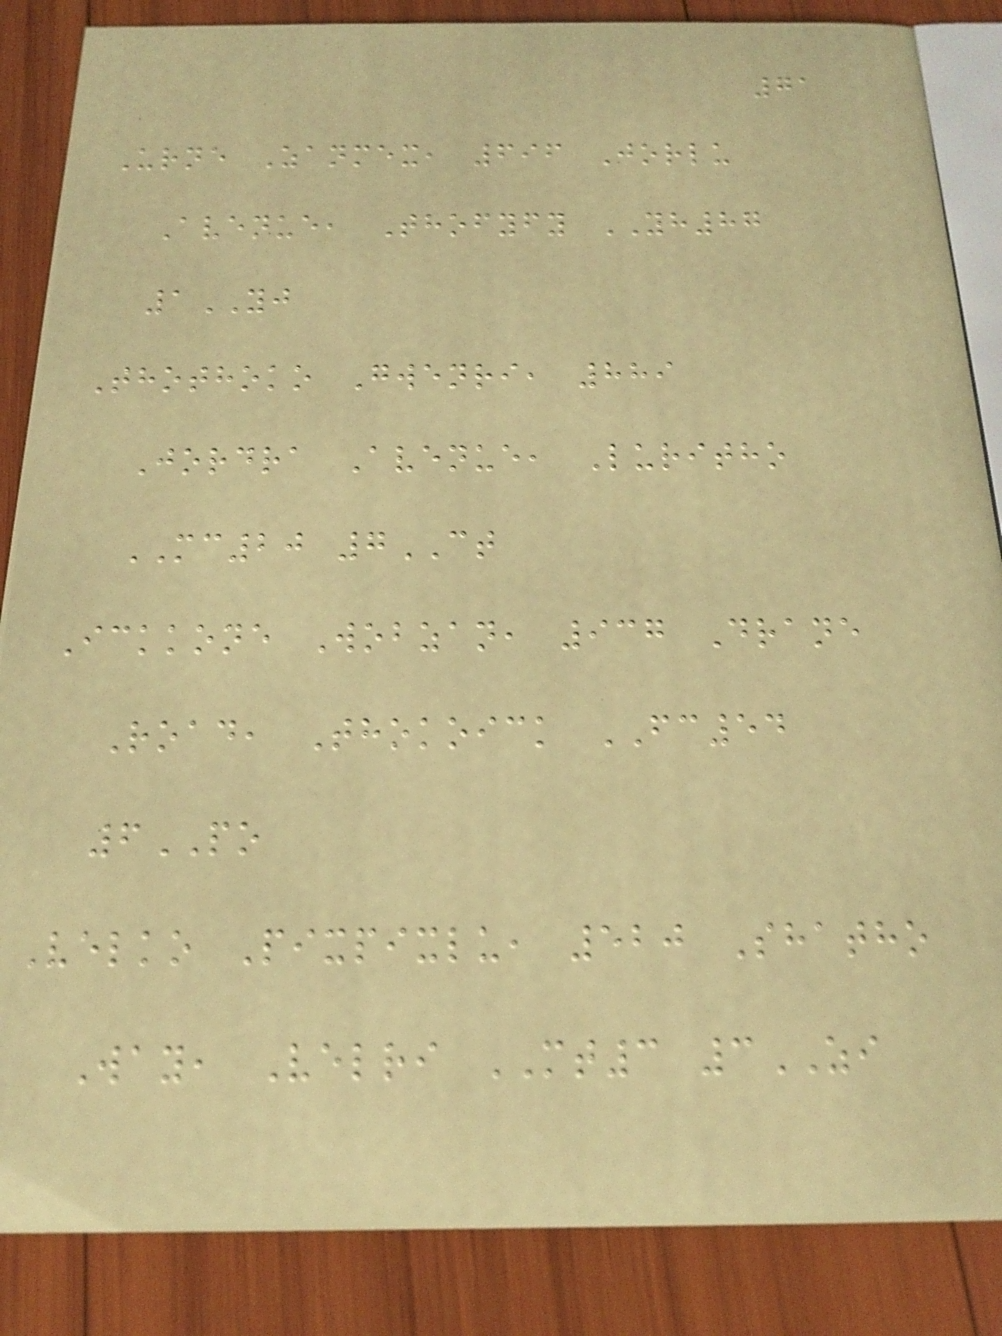71
Urne Zanmex, 696 Jorlu
Avenue, Thofyfy YH87
1YJ
Thothoko Gwenri, 889
Jordra Avenue, Luritho
MC20 7CT
Ickkone Wobzan, 937 Drane
Road, Thokoick FC54
6PO
Velko Pixpixlu, 520 Shatho
Way, Velri MT3 3ZI
